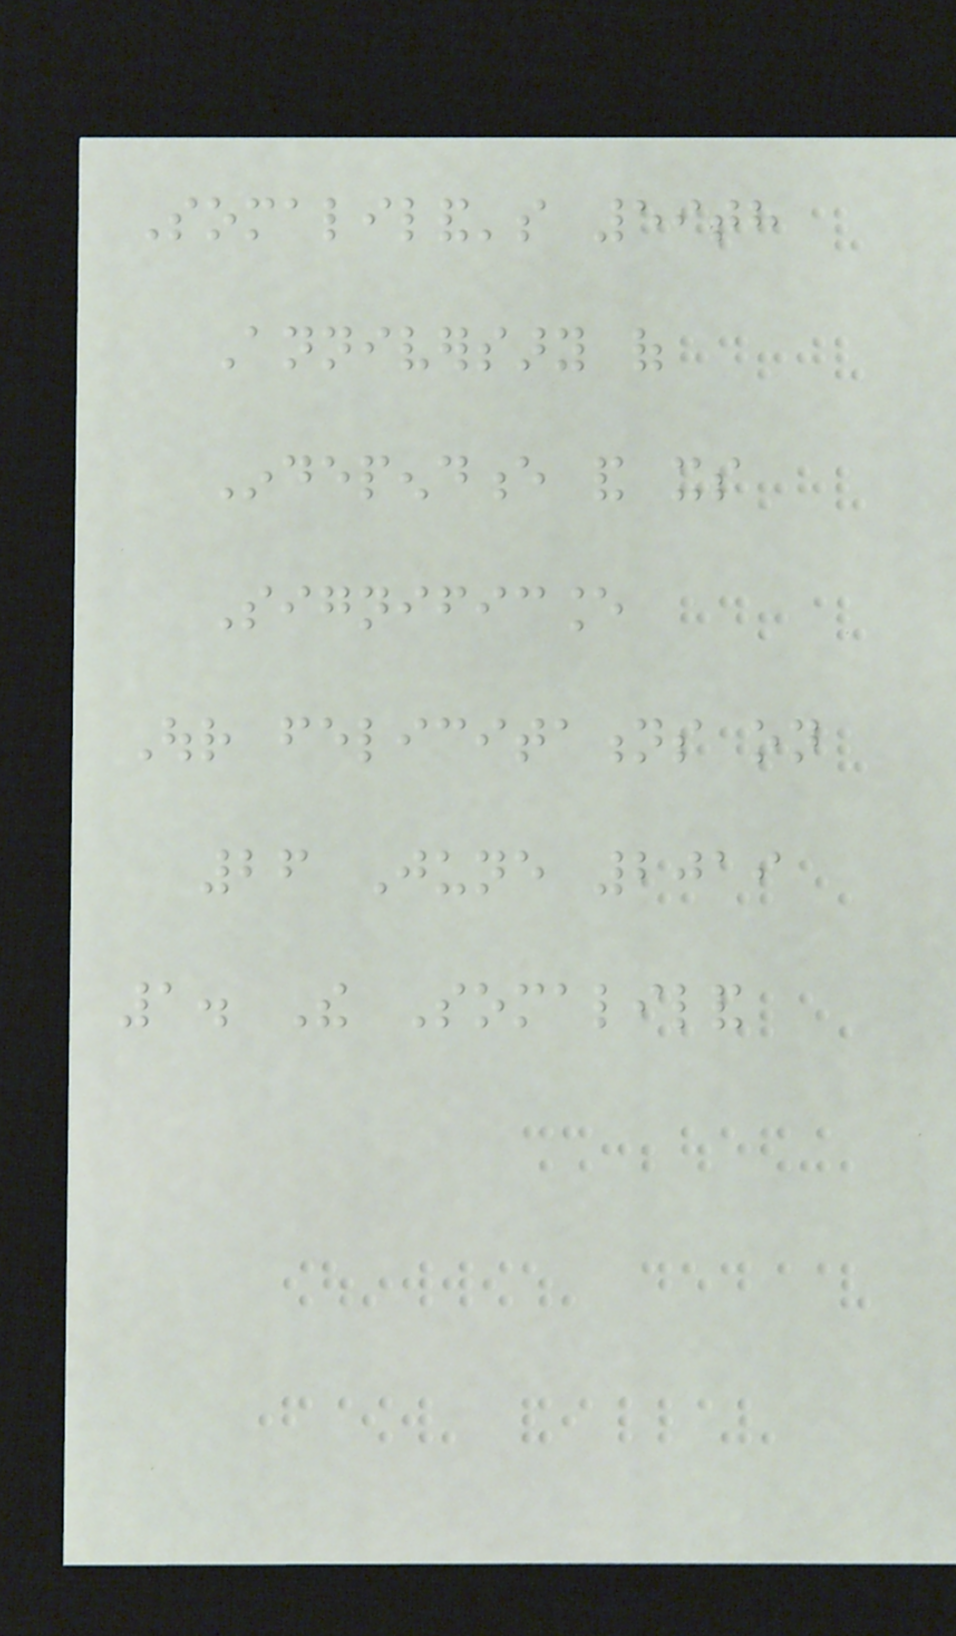Somaliland's 59th
Anniversary of
Independence and its
Significance
Our felicitations on
26 June 2019
1. The Somaliland
